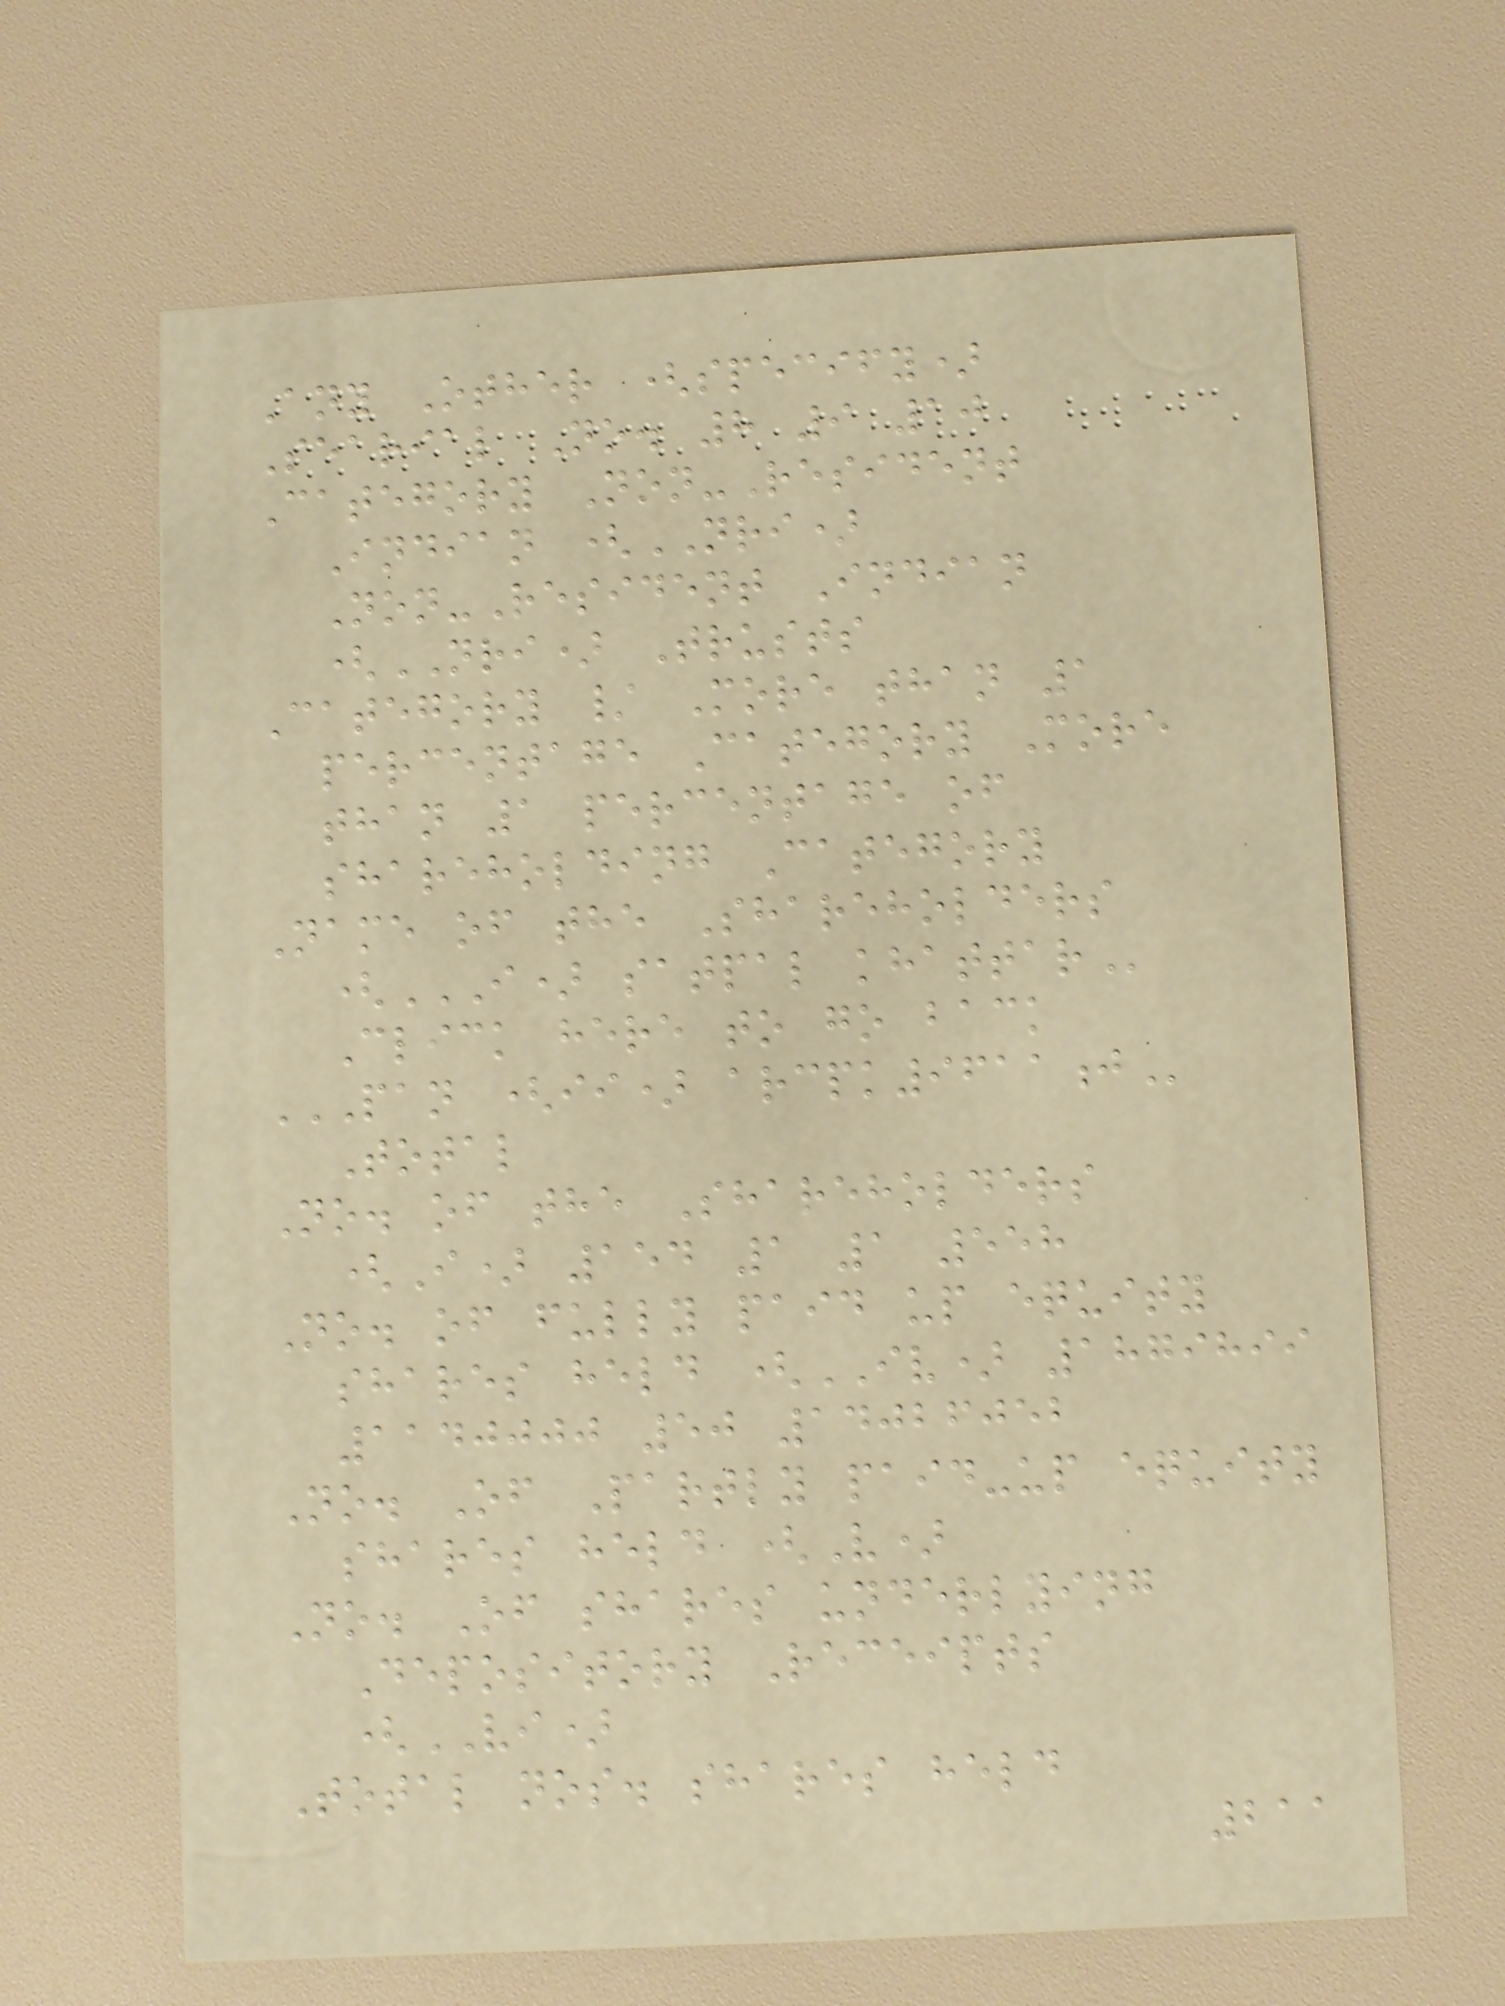Any Other (specify)
Searial No. 8 9 10
Category Non-Resident
Indian (NRI)
Non-Resident Indian
(NRI) Trusts
Category / More than 1
percentage Category More
than 1 percentage of
shareholding Category
Name of the Shareholders
(I) SATPAL KHATTAR
Click here to go back
PAN (II) ARCPK9611J
Total
No. of the Shareholders
(I) 154 1 1 558
No. of fully paid up equity
shares held (IV) 1879899
1140000 50 14026052
No. Of Partly paid-up equity
shares held (V)
No. Of shares underlying
Depository Receipts
(VI)
Total nos. shares held
211
